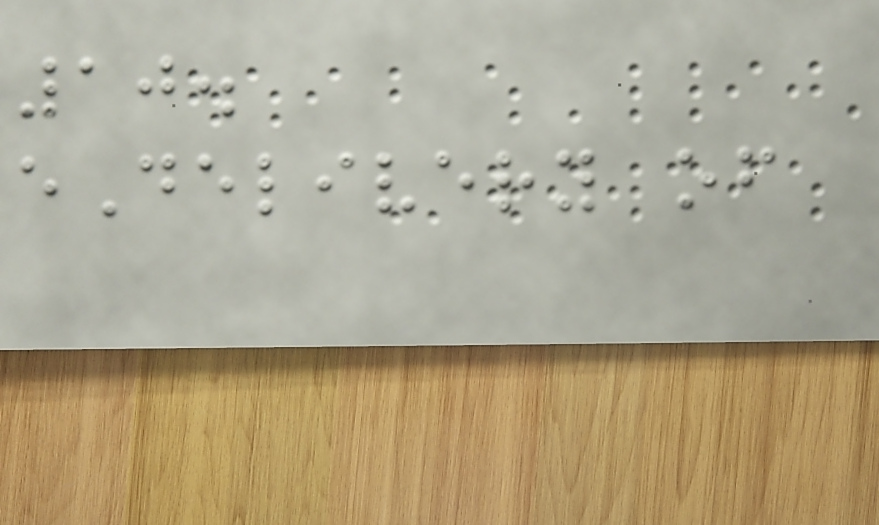10.
eDelivery of
